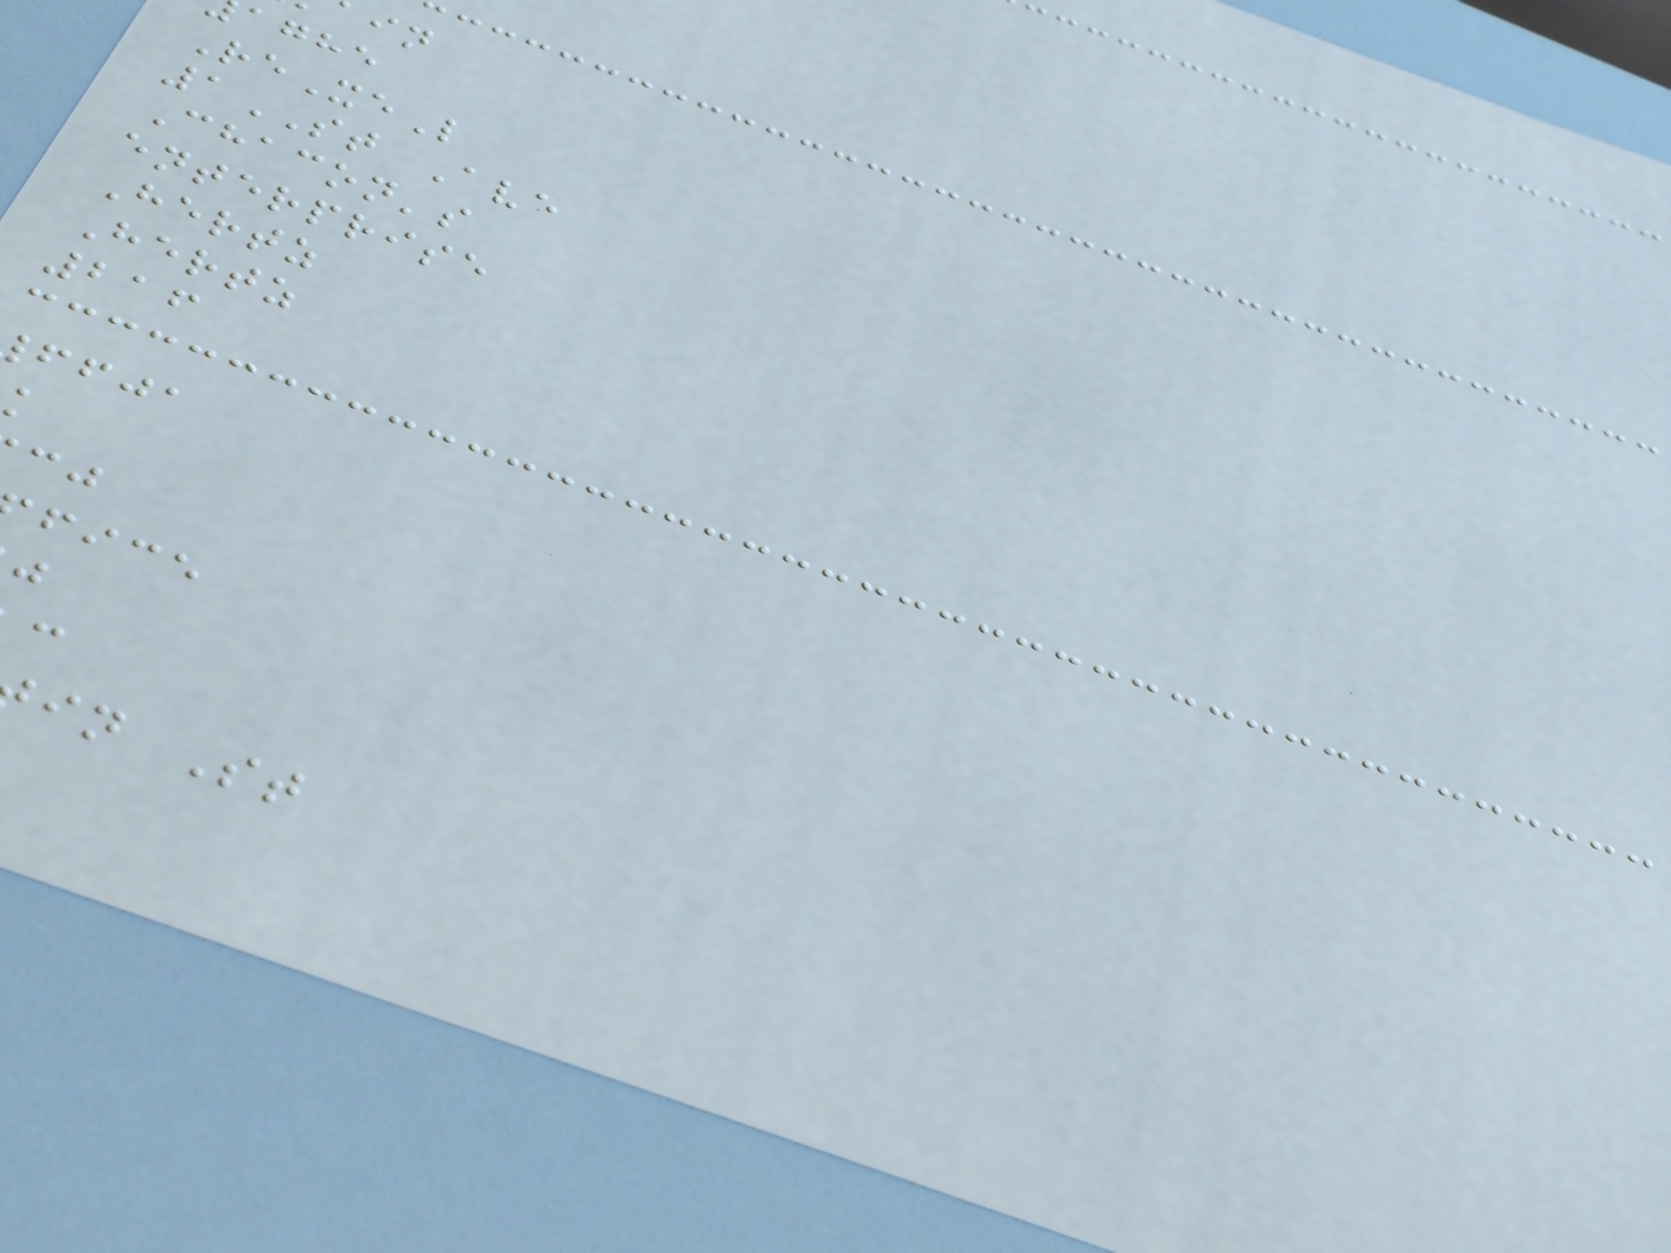aghe
ReXeL
1ST Ave
Chacon's
enterprise
Hertz
Hertz
216
ffja
fice
in St
